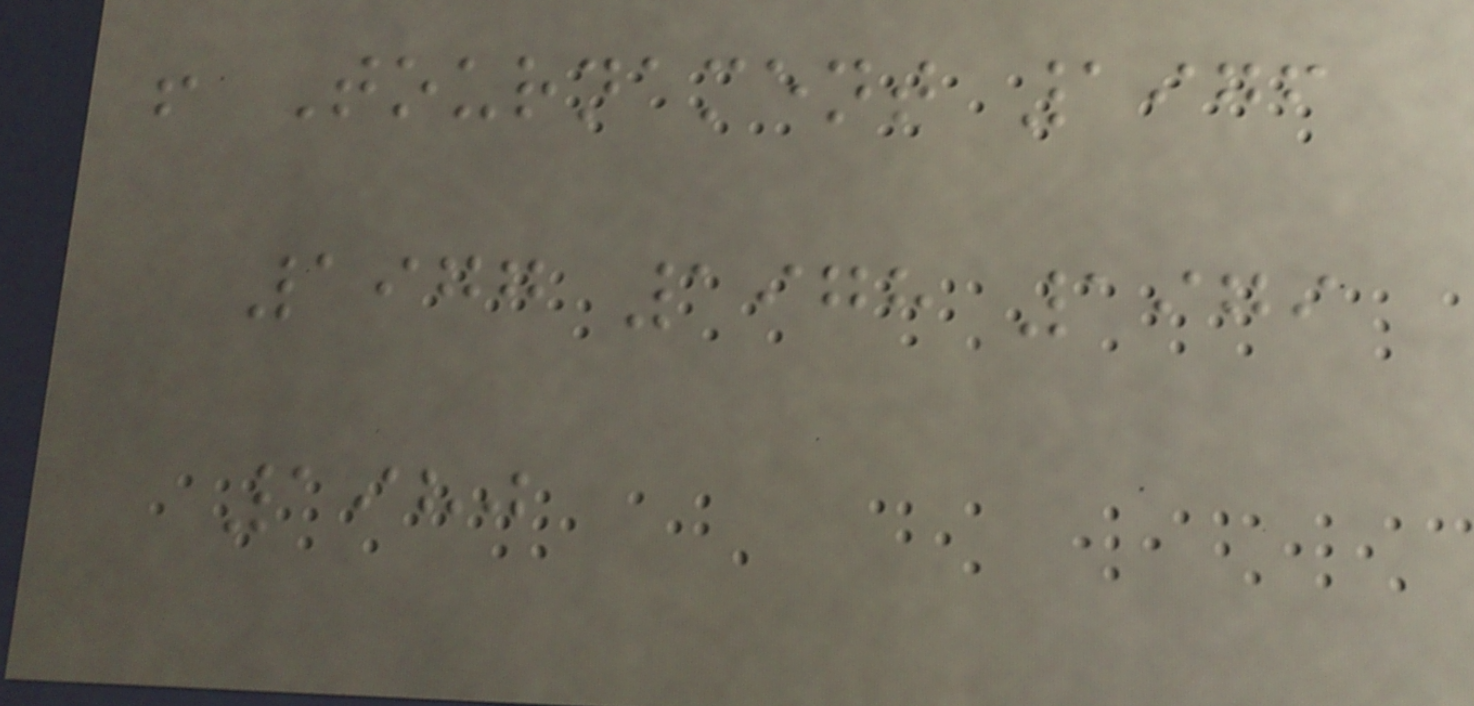! Tournament 1976
1977 1978 1979
1980
